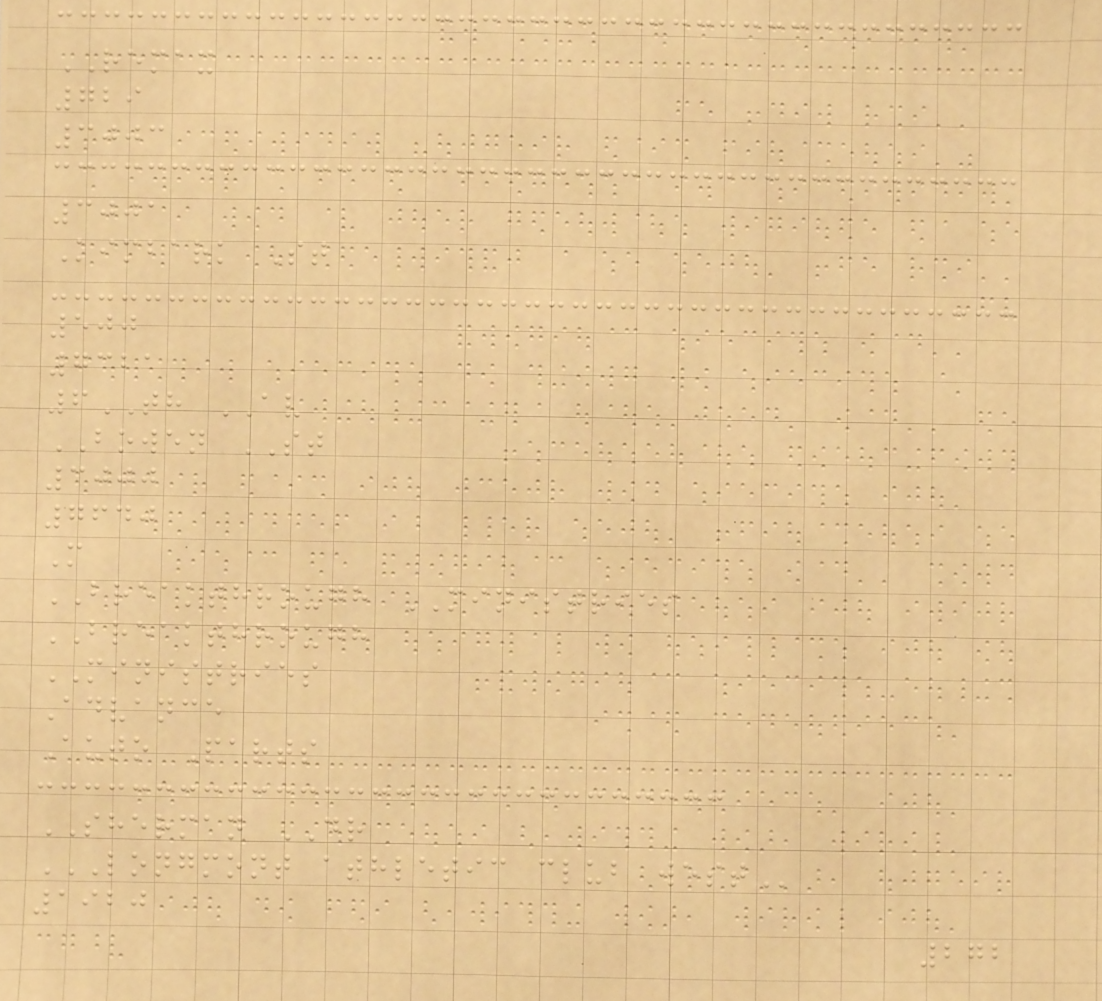REMAX
729
3003
3001
Kimbark St
500
7321
6TH AV
BOWEN ST
3000
7640
M
BREAKTHROUGH MINISTRIES
BREAKTHROUGH
MINISTRIES
Advance
Auto Parts
SHERMAN DR
LONGMONT ATHLETIC CLUB WEST
1920
272
